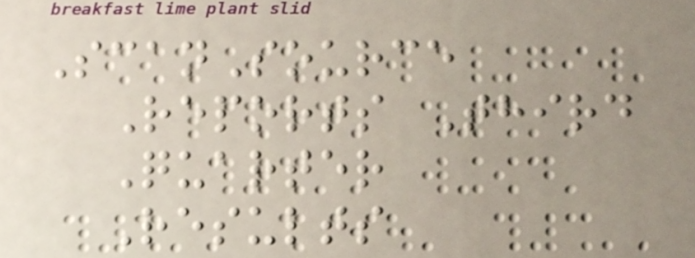ScanSource
Reports Third
Quarter
Results
